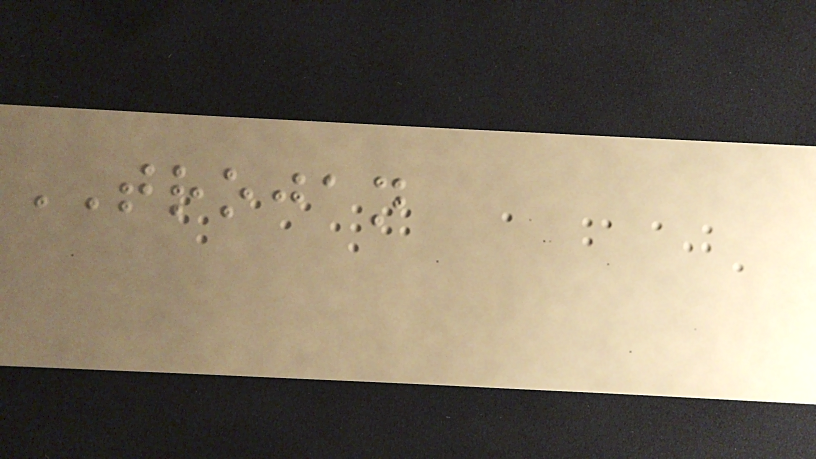TROJAN
